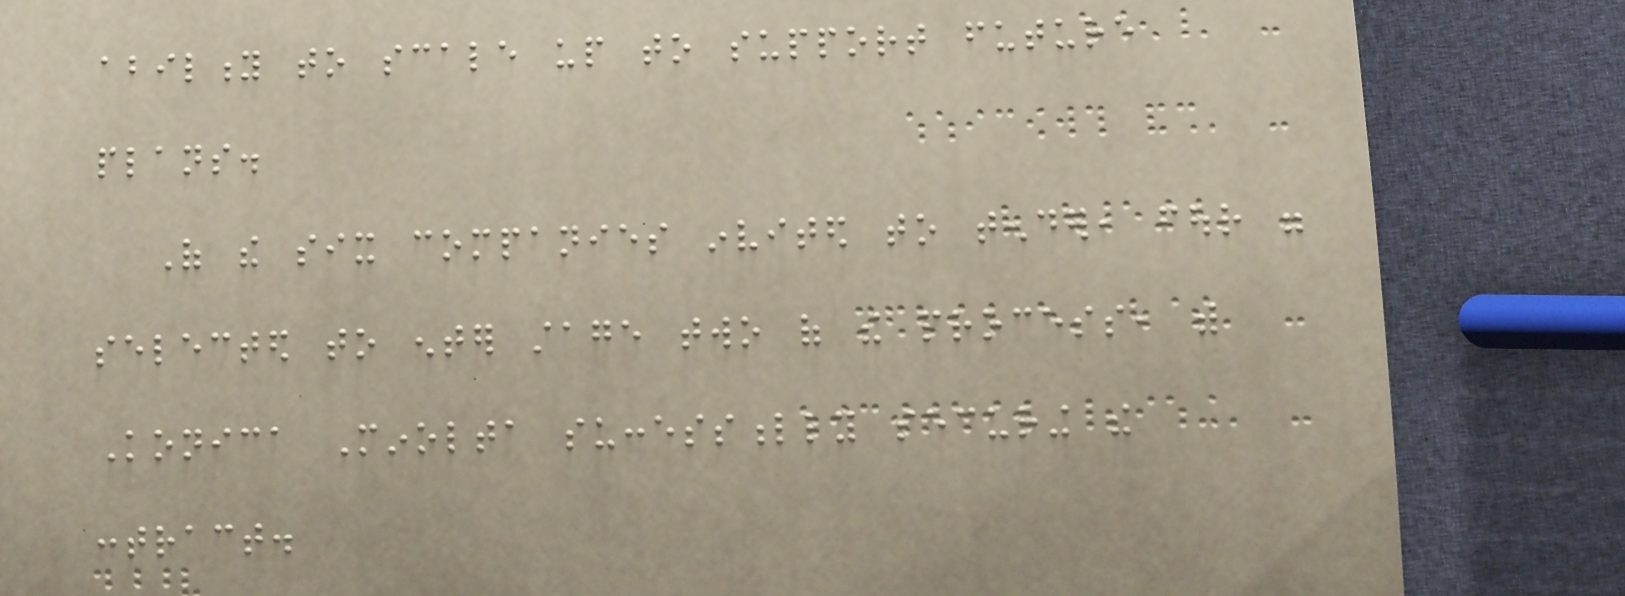ability to scale up to support future
plans.
Of the six companies invited to tender, four were
selected to enter stage two of the process, with
Konica Minolta successfully securing the
contract.
